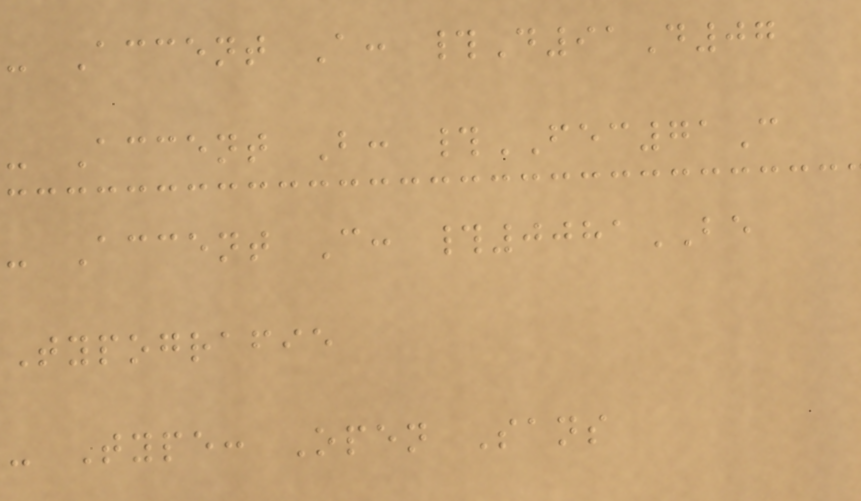- Accent A: #D91D07
- Accent B: #FEC71C
- Accent C: #0081BE
Typografie
- Type: Open Sans
